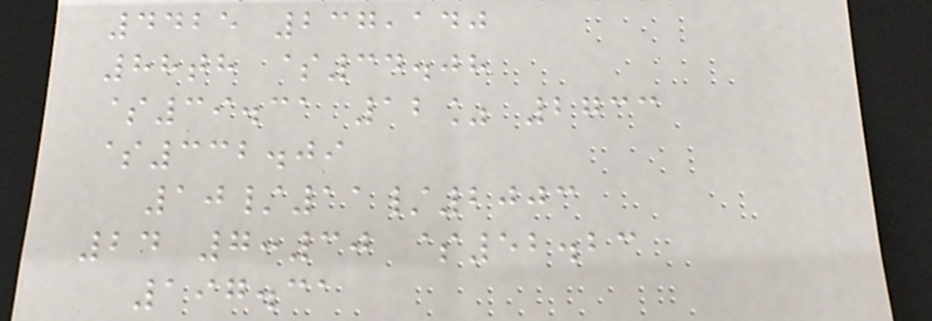4425 237,140
88th $34.08
$39.31 12% 2733
$332.09
10/11/2003
24 7:30 $52.23
197.31
